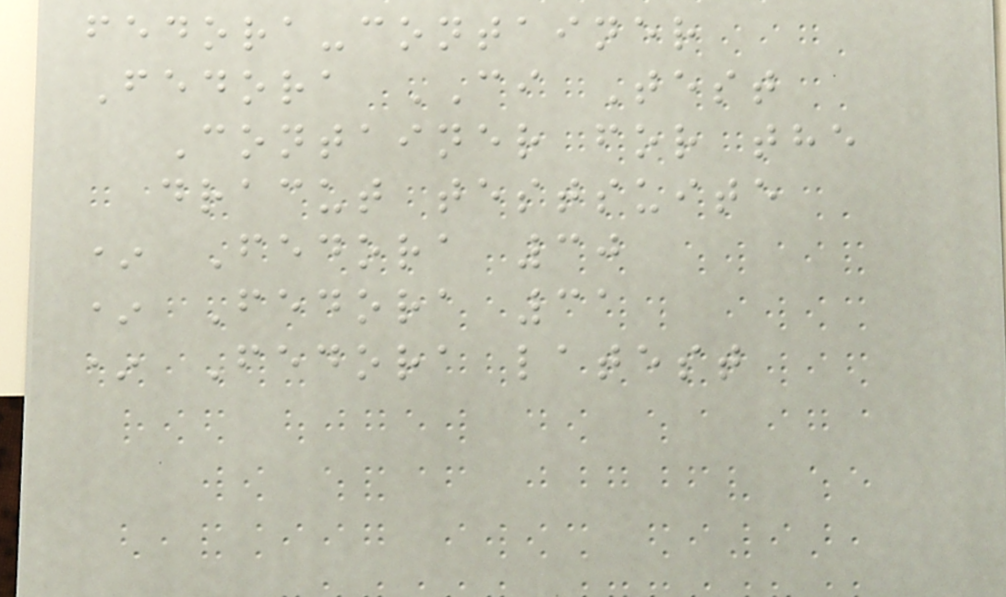fedora-container
Fedora CI Test
Container for the
dracut testsuite
* Fedora 30
* Fedora 31
* Fedora latest
